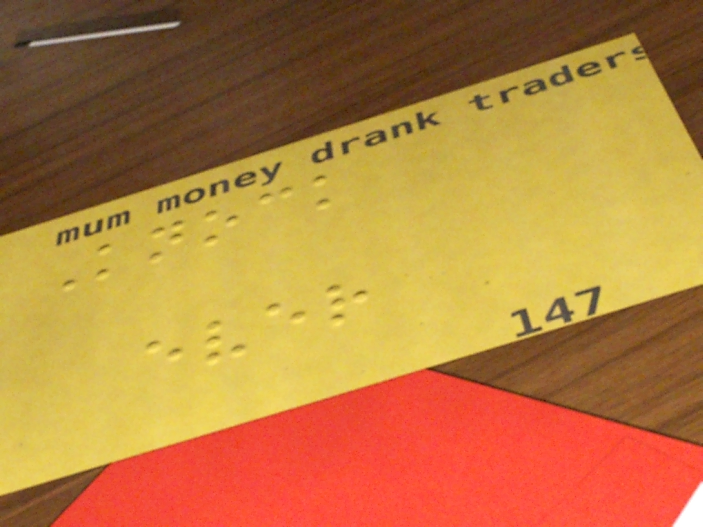Knock
ever
